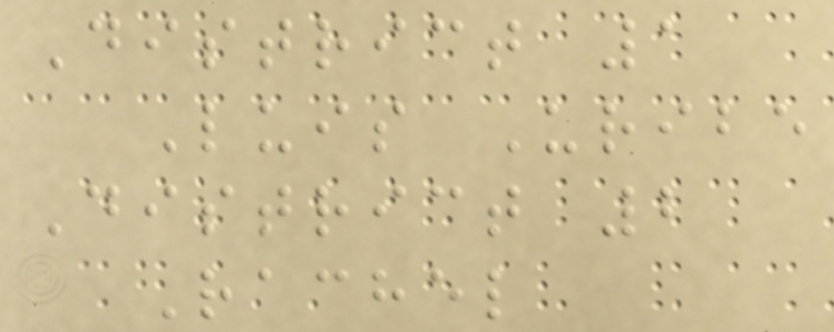District 1
Luis Uribe
District 2
Rachel
